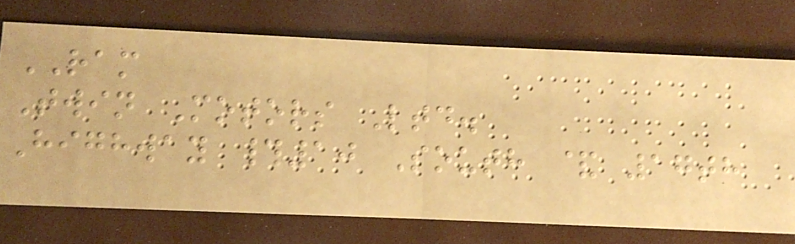RAM
Twin Motors Ltd.
Highway #10 South & 17th
